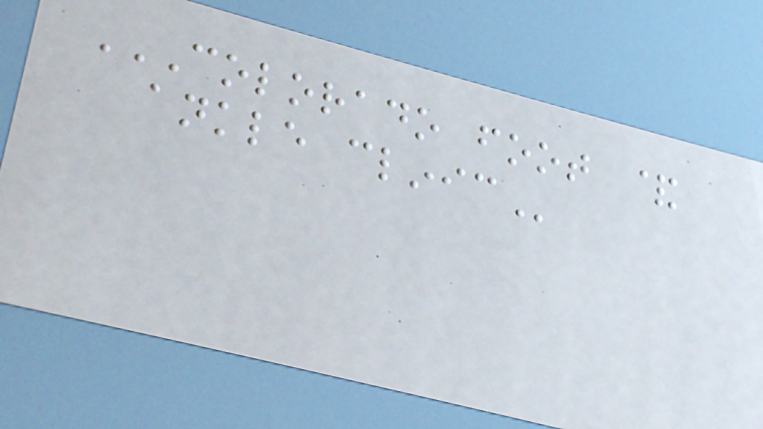COLORADO FOOT &
ANKLE CLINIC
